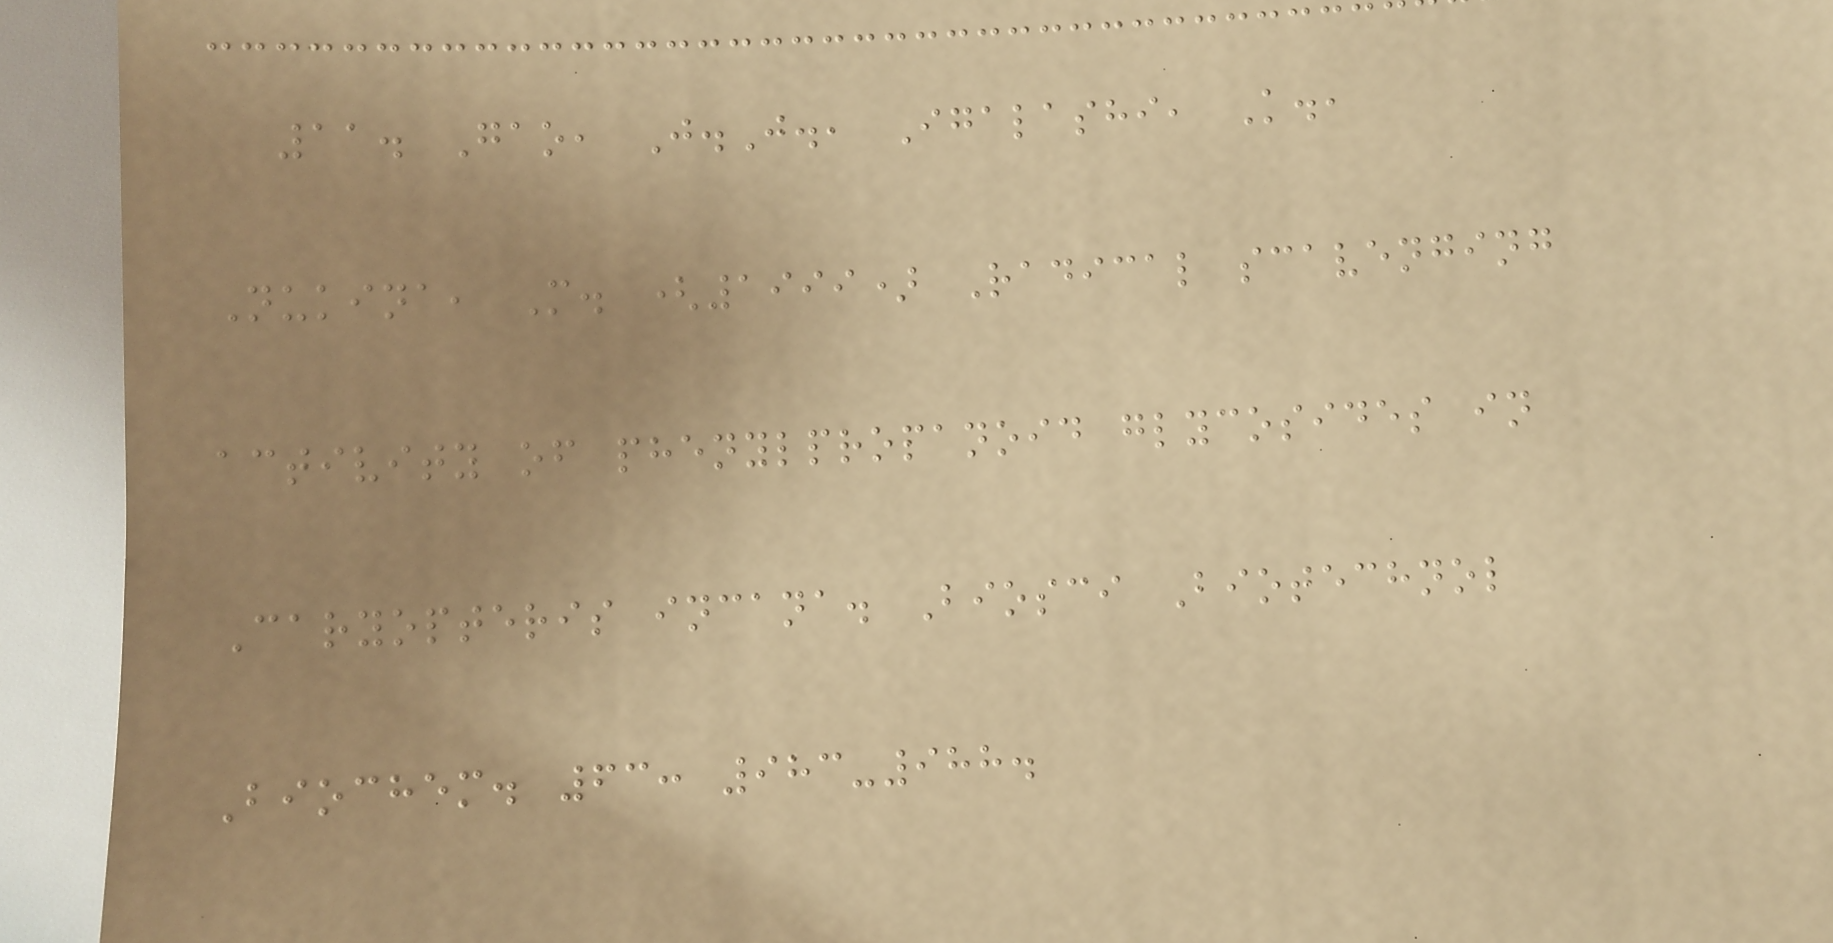11. Gao, J.J., Igalashi, K.,
Nukina, M. (1999) Radical scavenging
activity of phenylpropanoid glycosides in
Caryopteris incana. Biosci Biotechnol
Biochem. 63: 983-988.
